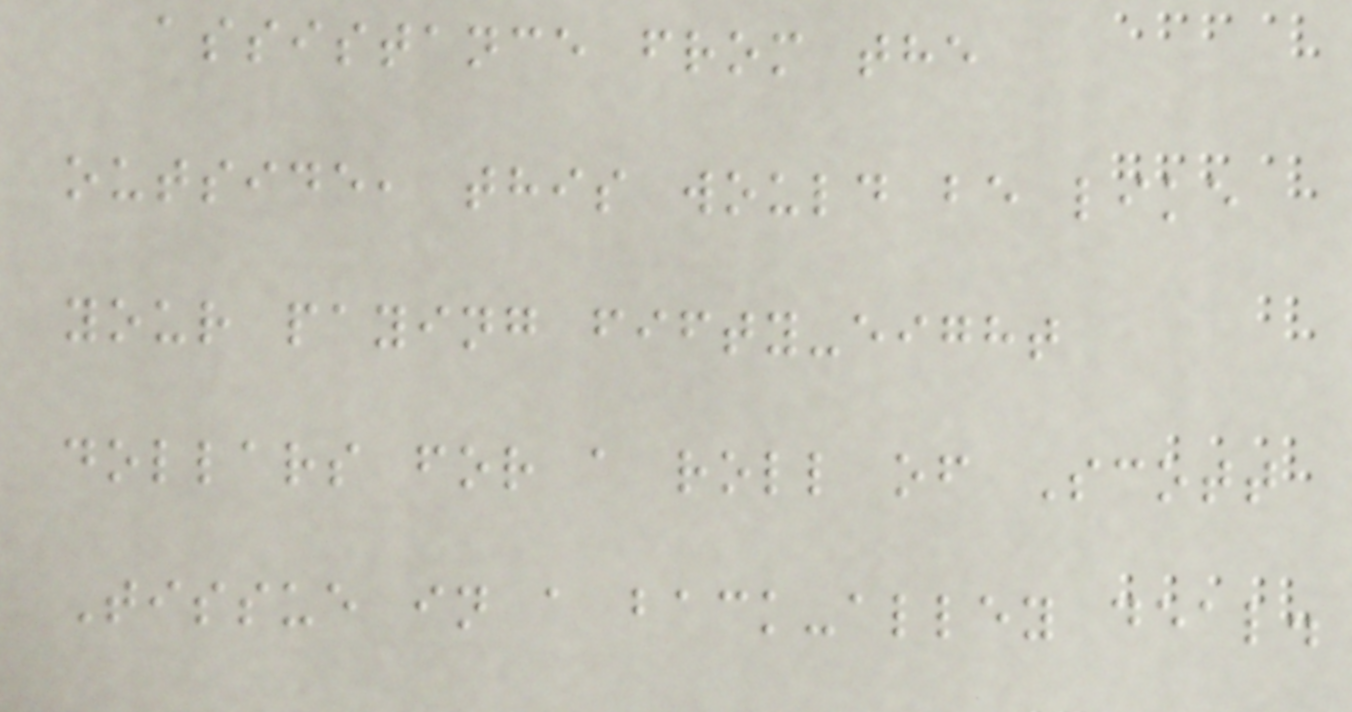assistance from the
outside, this would be like
your paying fifty-eight
dollars for a roll of Scott
Tissue in a back-alley deal.
